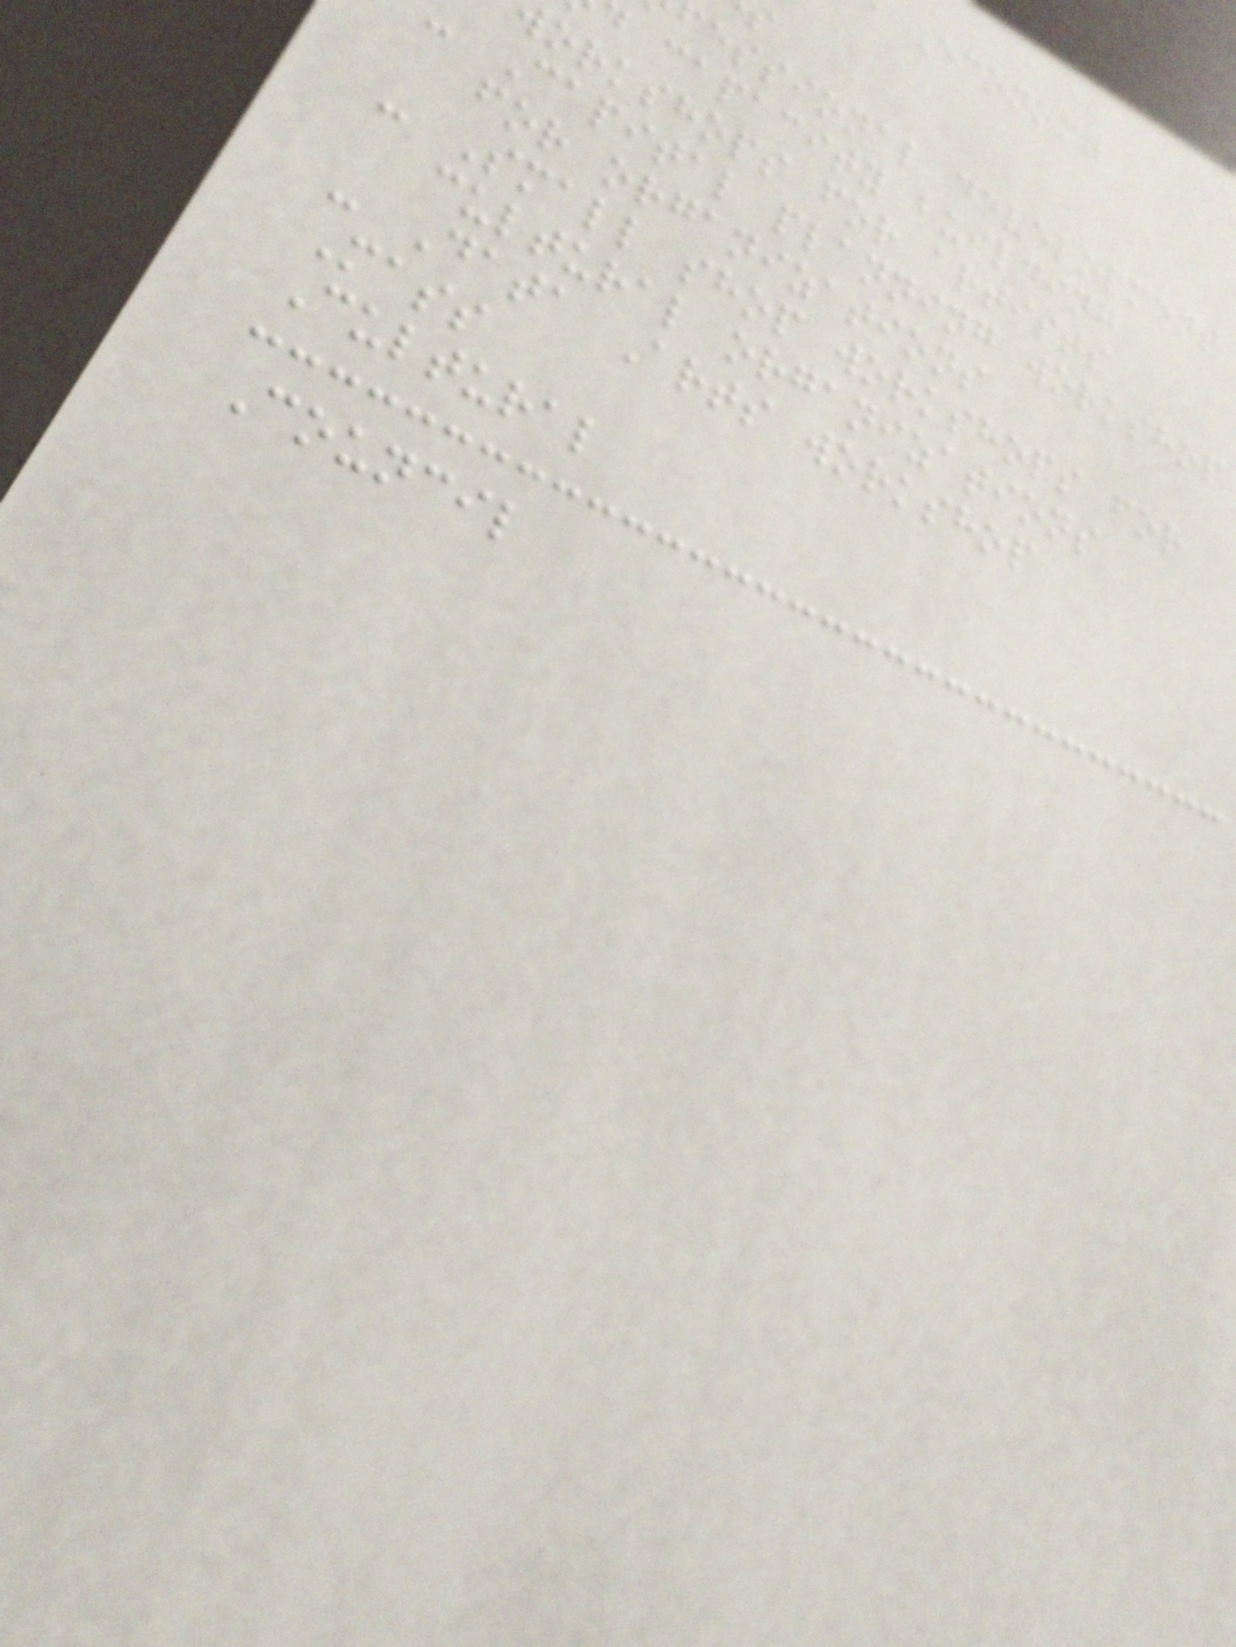Economy
fessional development
capacity building
orkshops for artists
Capital planning workshop
for organizations
- Small shop workshops for
cultural organizations
- Data Arts workshop
Mass
Cultural
Council
